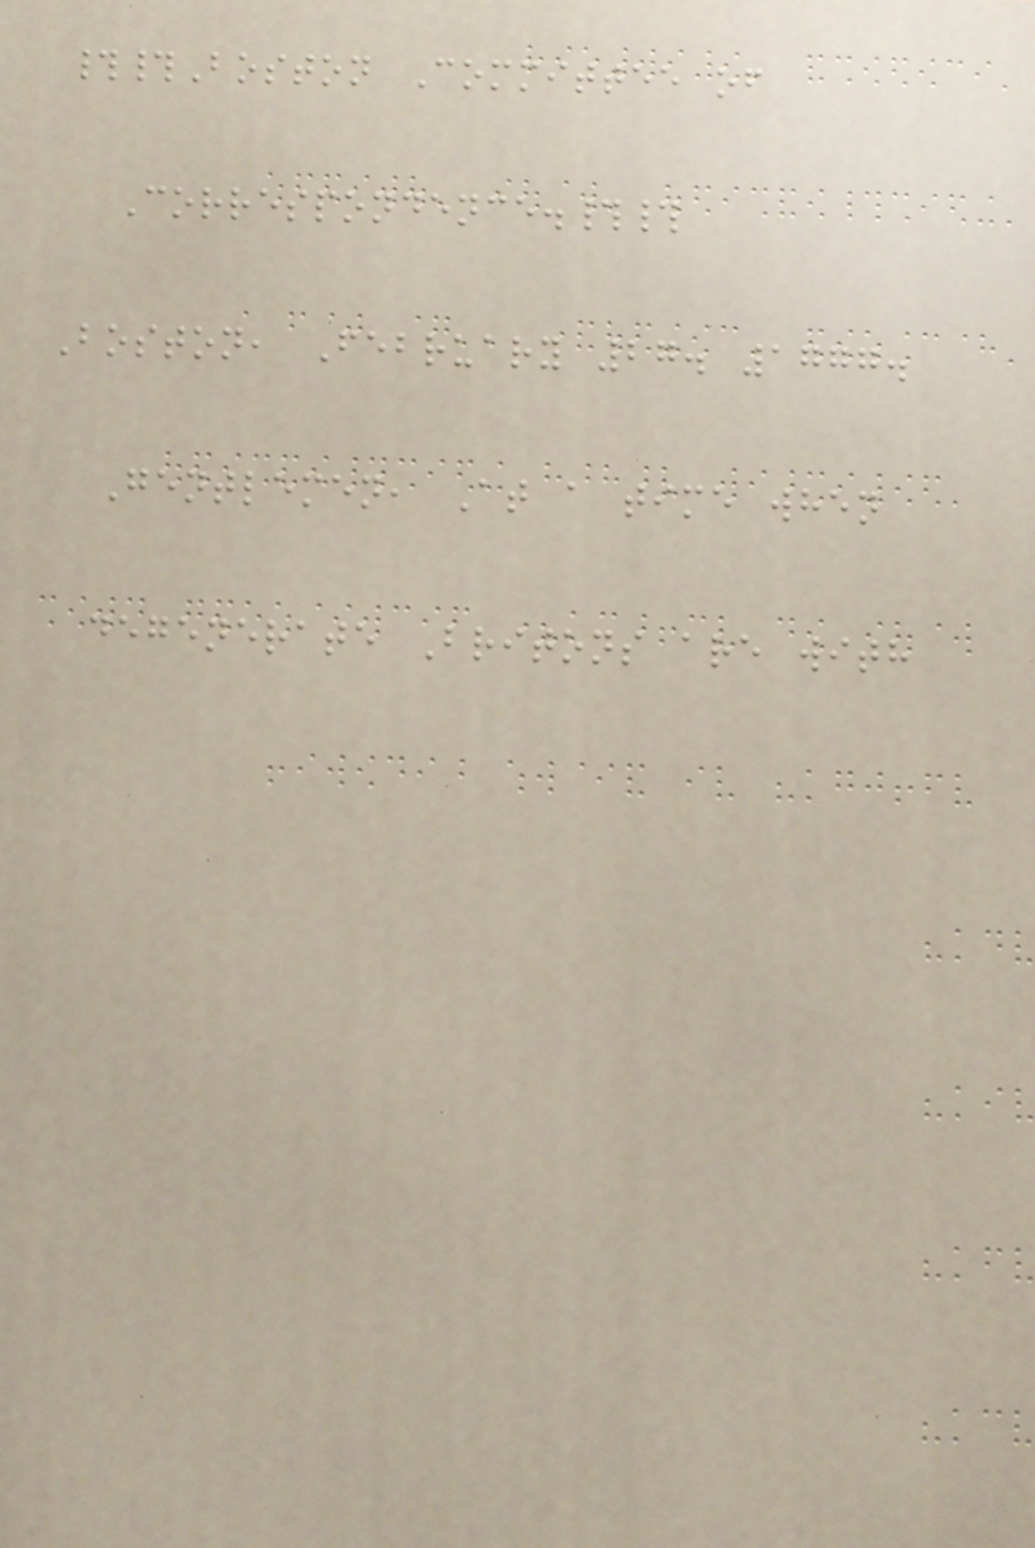##Boston Committee of
Correspondence.##
Boston, February 27. 1777.
Gentlemen, At a time when
degenerate Britons are with
